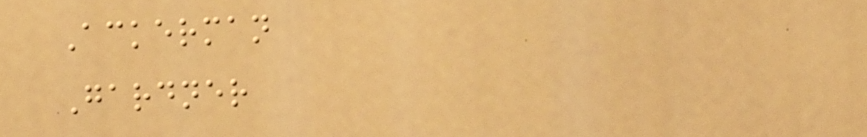Ackerman
Gardner
